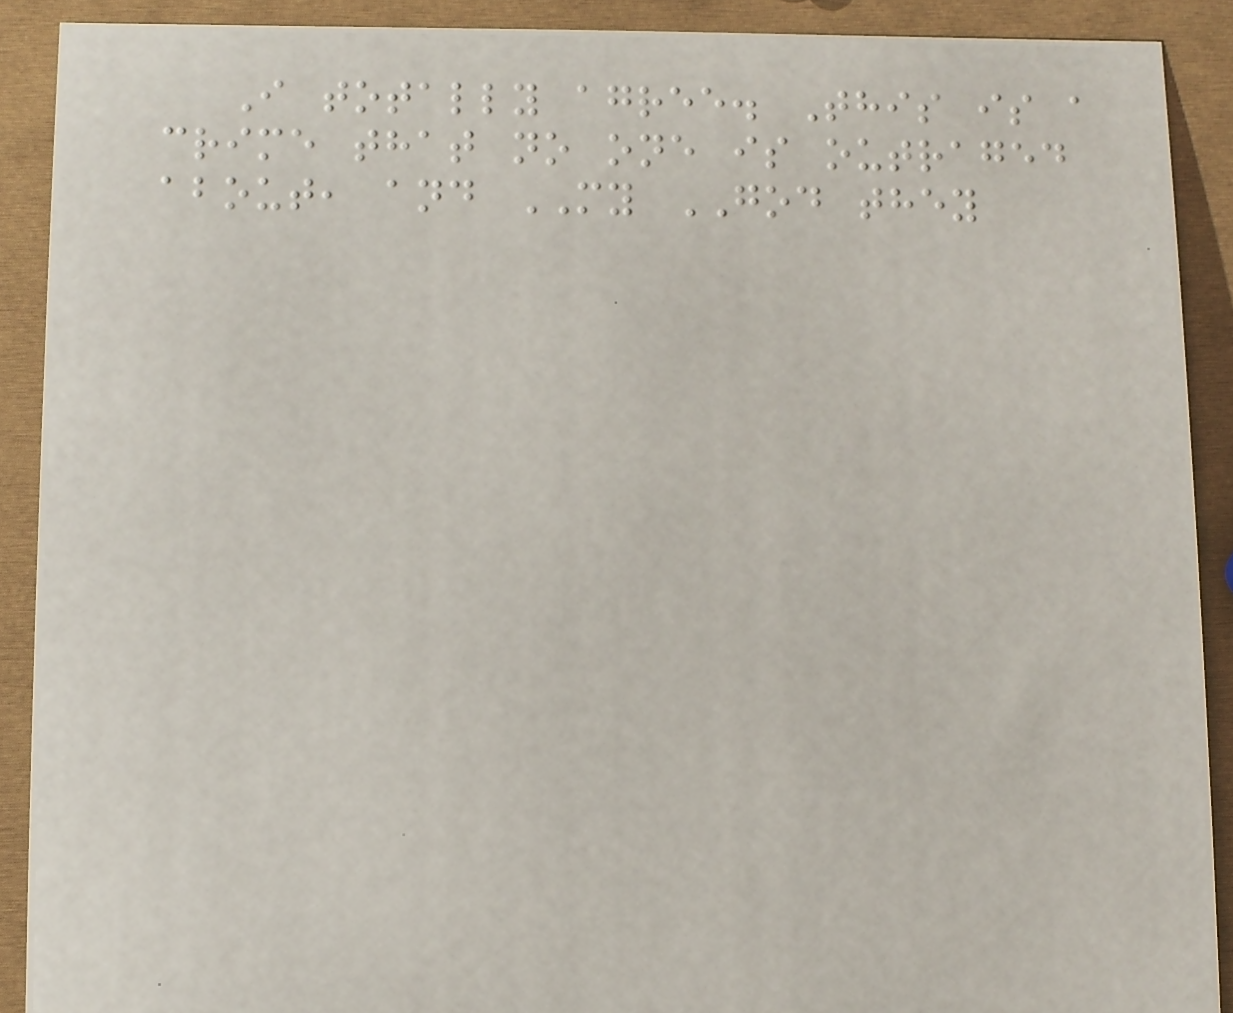I totally agree. This is a
crime that no one is outraged
about, and MY GOD they
